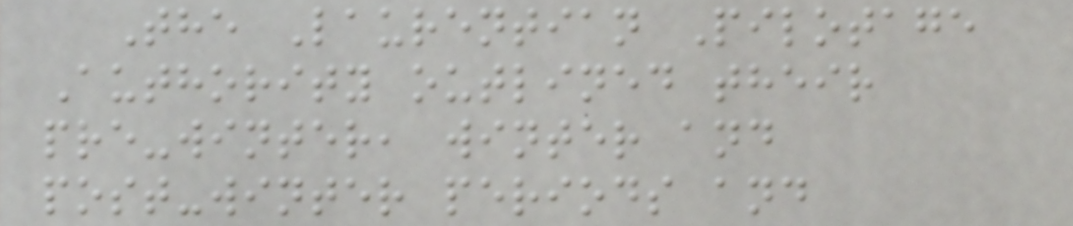The Laurentian Pilotage
Authority outlined their
pre-winter, winter and
post-winter periods and
